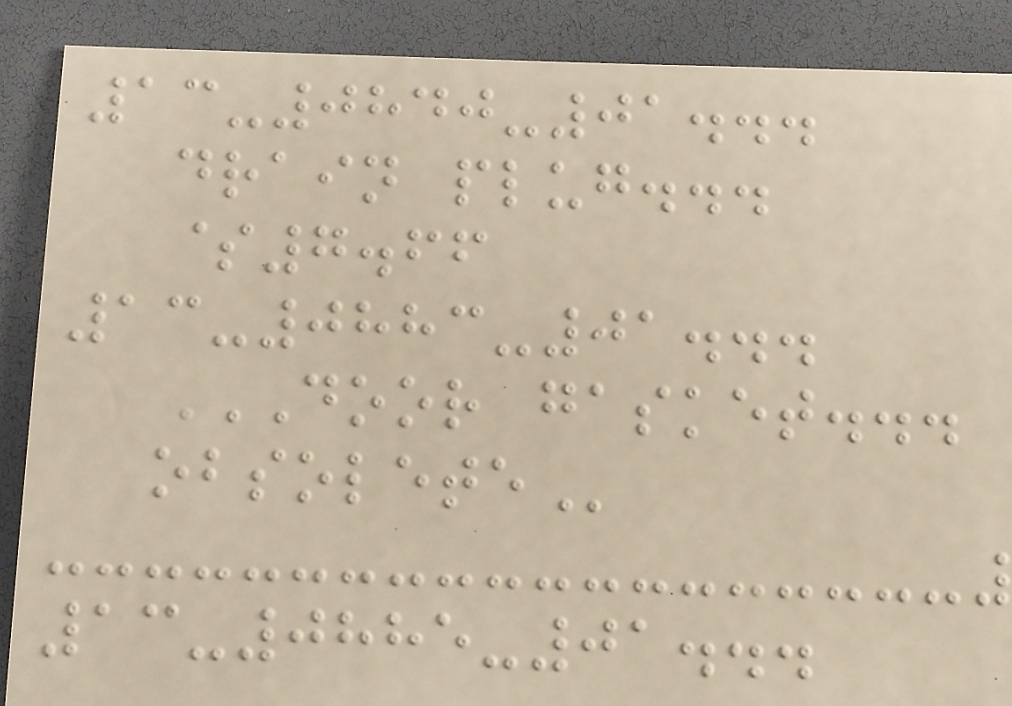13-0840-01...
drain plug...
$7.66
13-0883-01...
DOOR GASKET...
OBSOLETE
13-0885-01...
